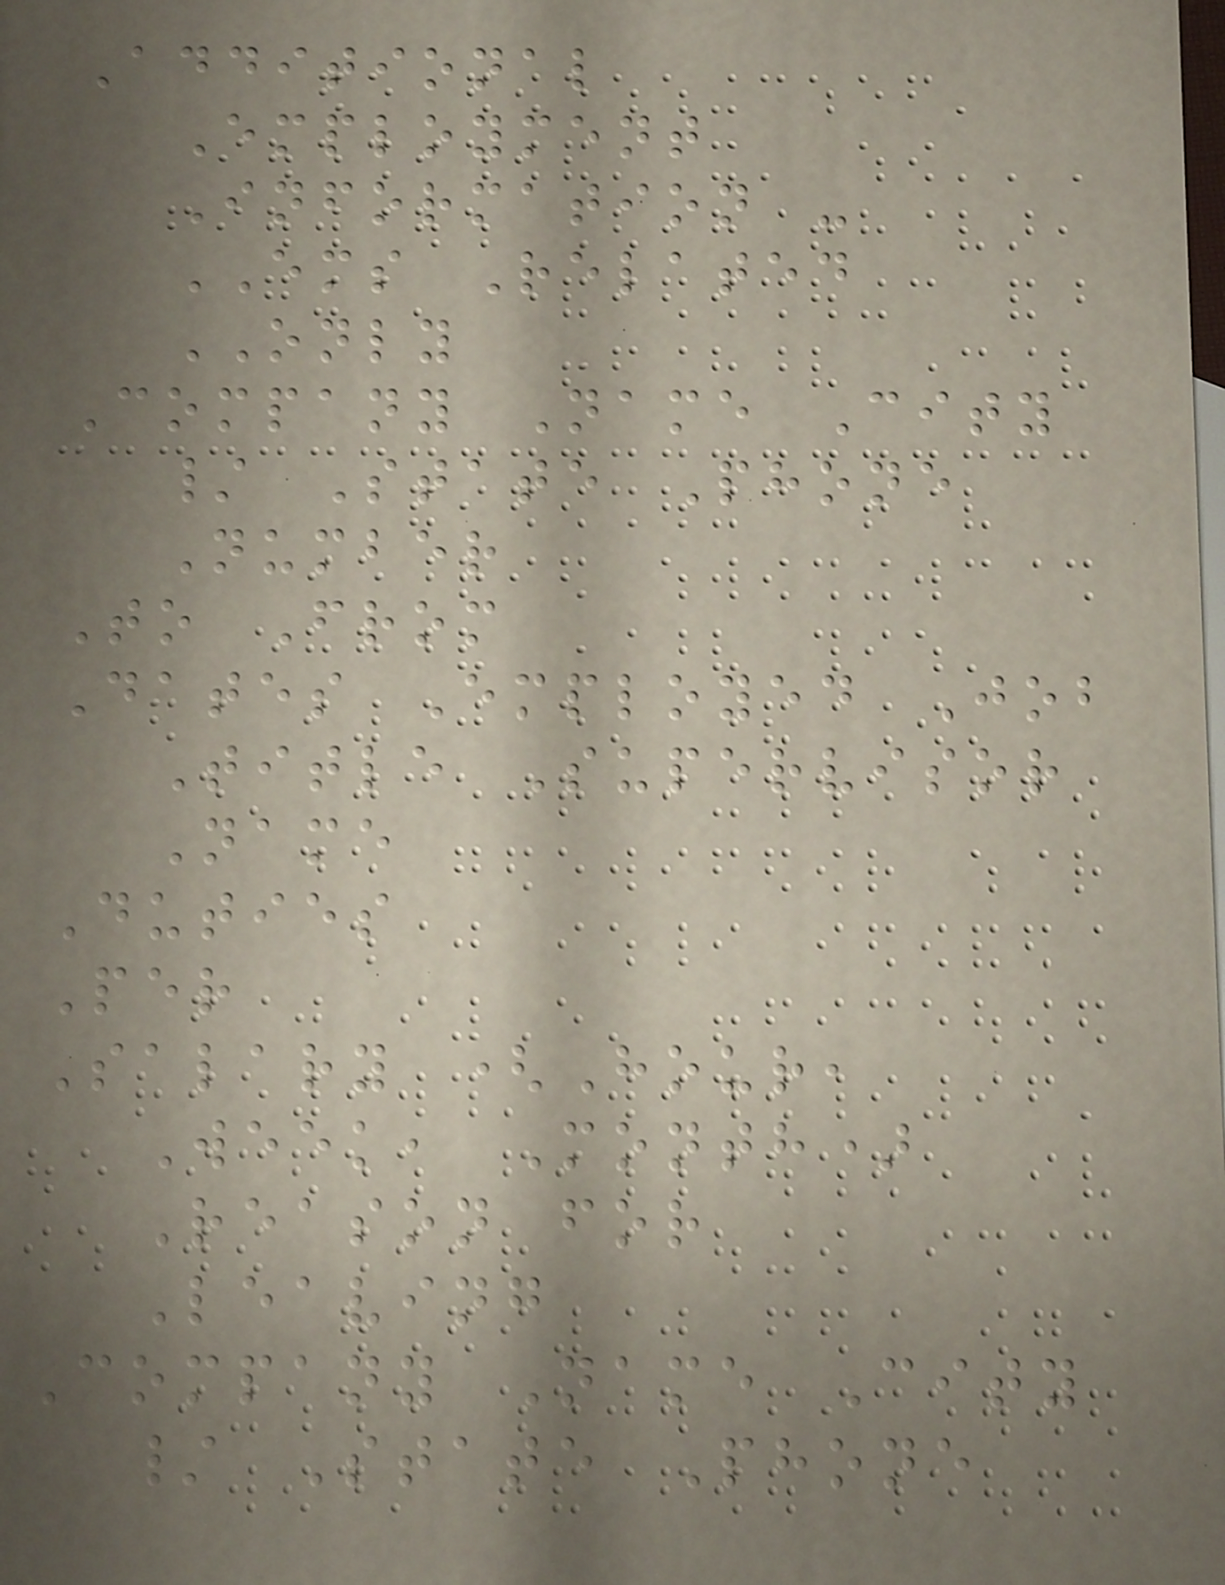Additional
Employment
Information -
EMS Related
ONLY
Company Name City
/ State Phone
Number
To From
Dates Employed Job
Title Supervisor
Name
Duties
Per
Salary (Hour,
Week, Month)
Reason for
Leaving
Company Name City
/ State Phone
